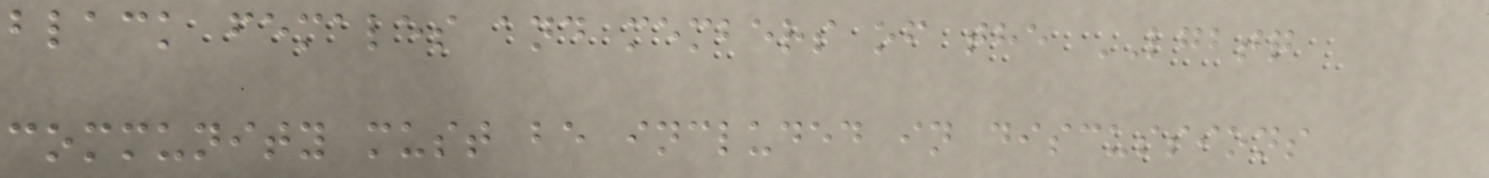black females and members of the LGBTQ
community must be included in discussions
